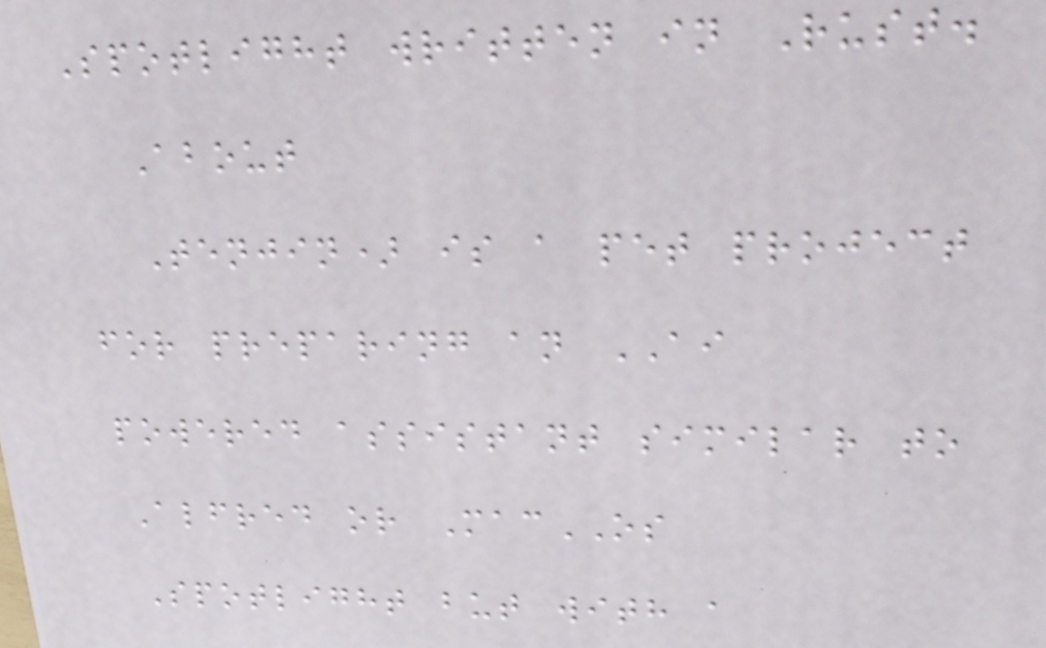Spotlight written in Rust.
About
Tenjin) is a pet project
for preparing an AI
powered assistant similar to
Alfred or MacOS
Spotlight but with a
